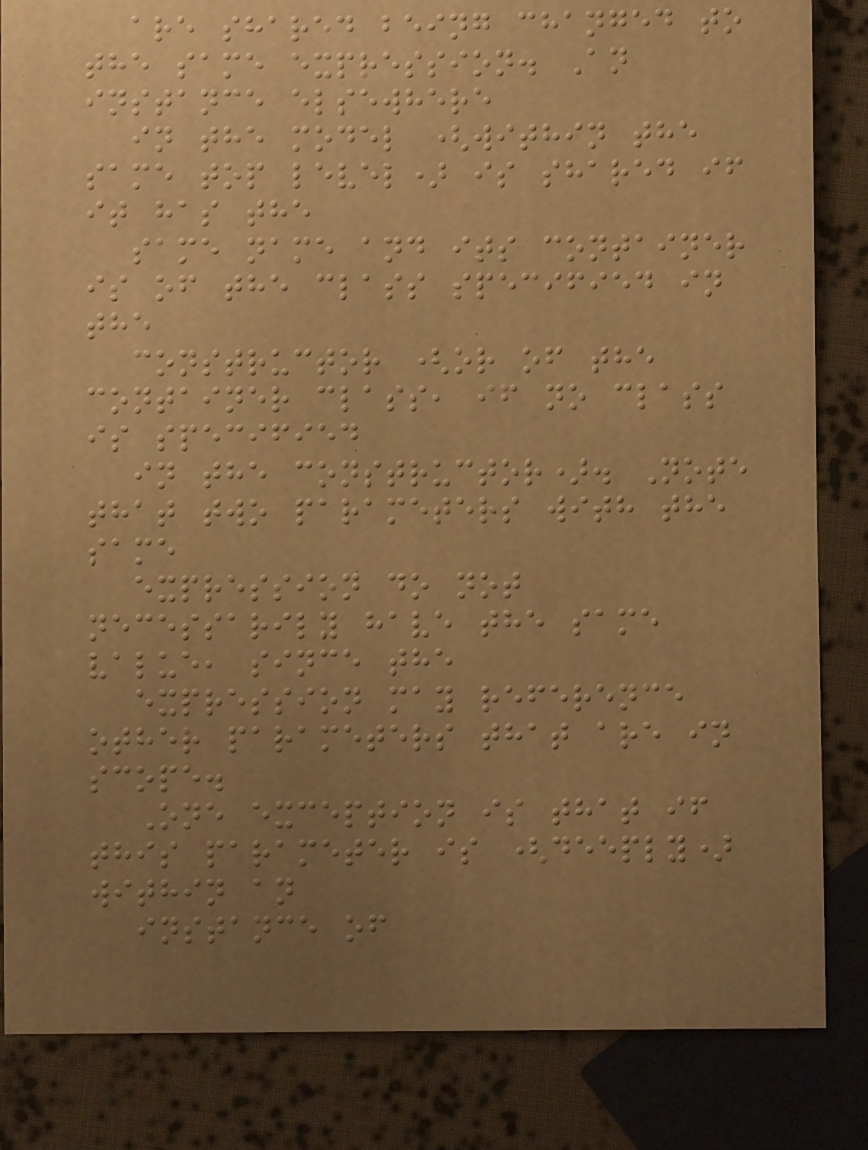are shared being changed to
the same expression. An
instance elsewhere
in the model (within the
same top level) is shared if
it has the
same name and its container
is of the class specified in
the
constructor (or of the
container class, if no class
is specified
in the constructor). Note
that two parameters with the
same
expression do not
necessarily have the same
value, since the
expression may reference
other parameters that are in
scope.
One exception is that if
this parameter is (deeply)
within an
instance of
